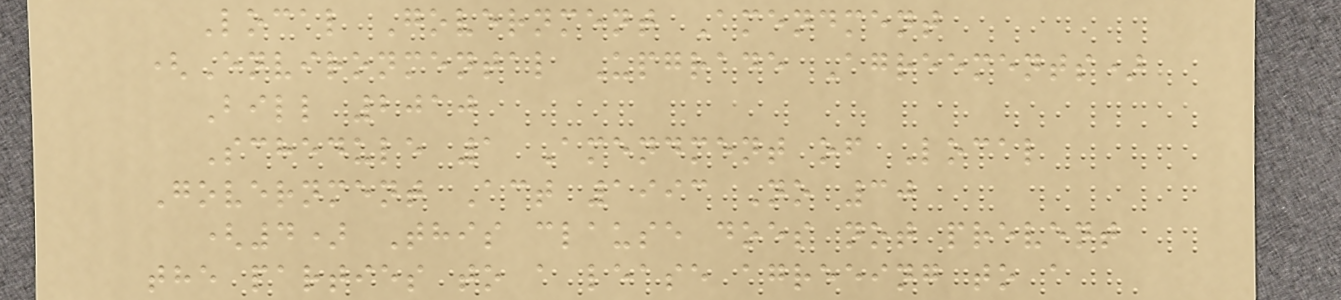Local Government Amendment
(Environmental Upgrade Agreements)
Bill 2010
Schedule 1 Amendment of Local
Government Act 1993 No 30
(4) This clause does not prevent
the parties to a lease agreeing to a
